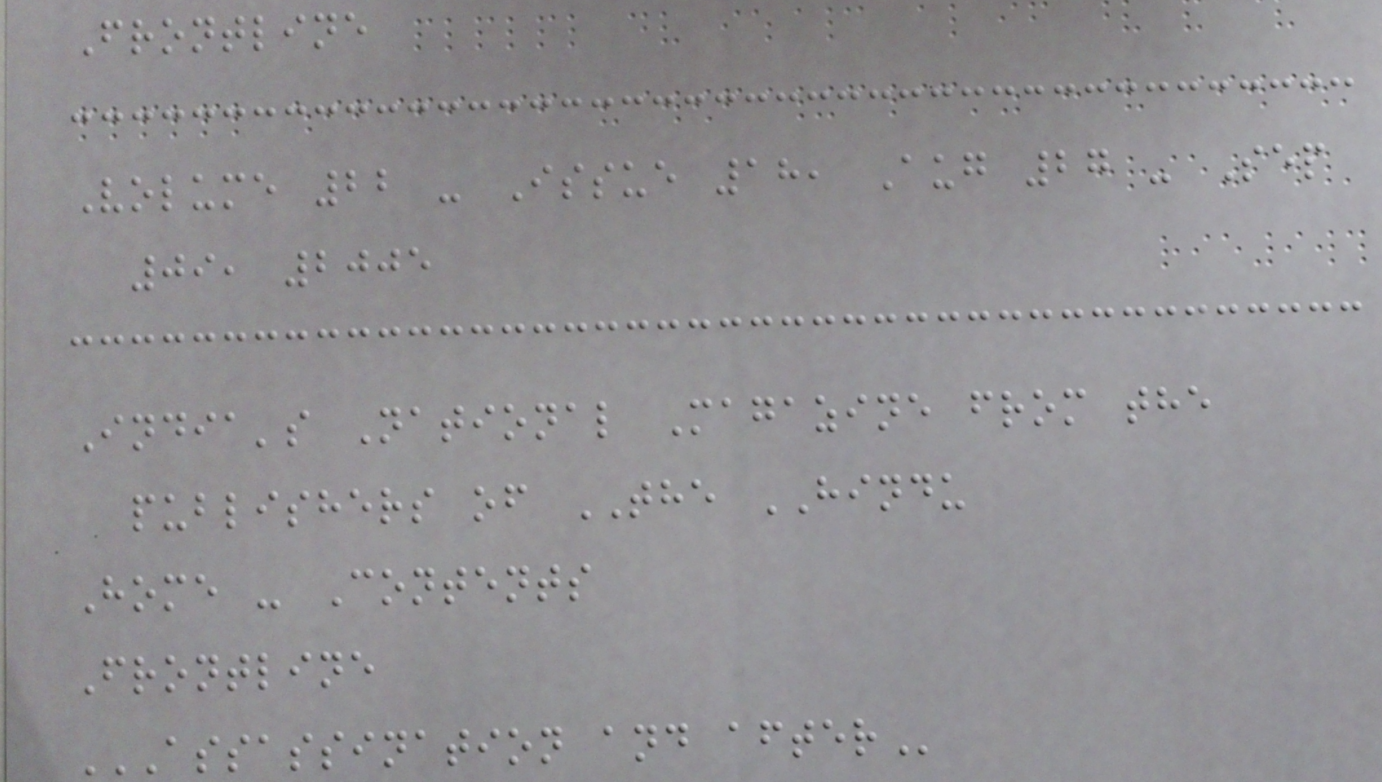Frontline
Volume 22 - Issue 18, Aug 27 - Sep
09, 2005
India's National Magazine from the
publishers of THE HINDU
Home - Contents
Frontline
ASSASSINATION AND AFTER
